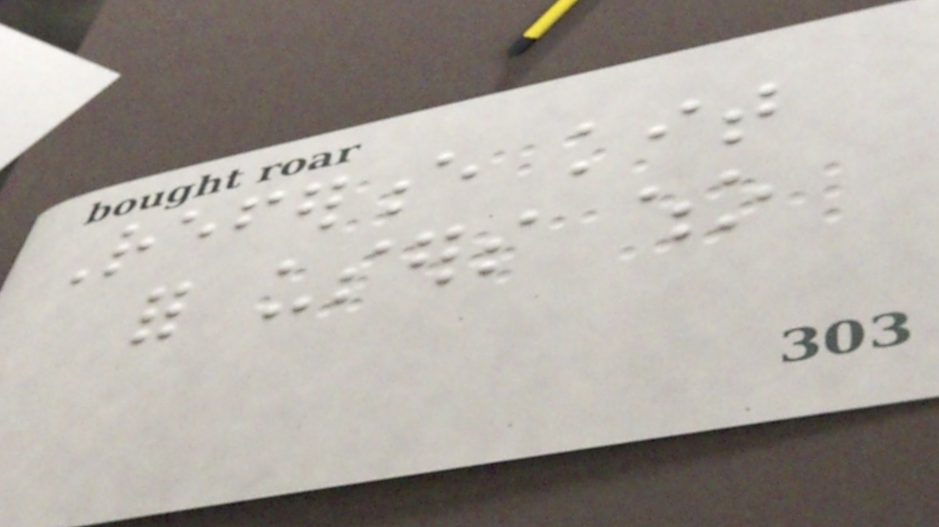Reference kit
for users who
